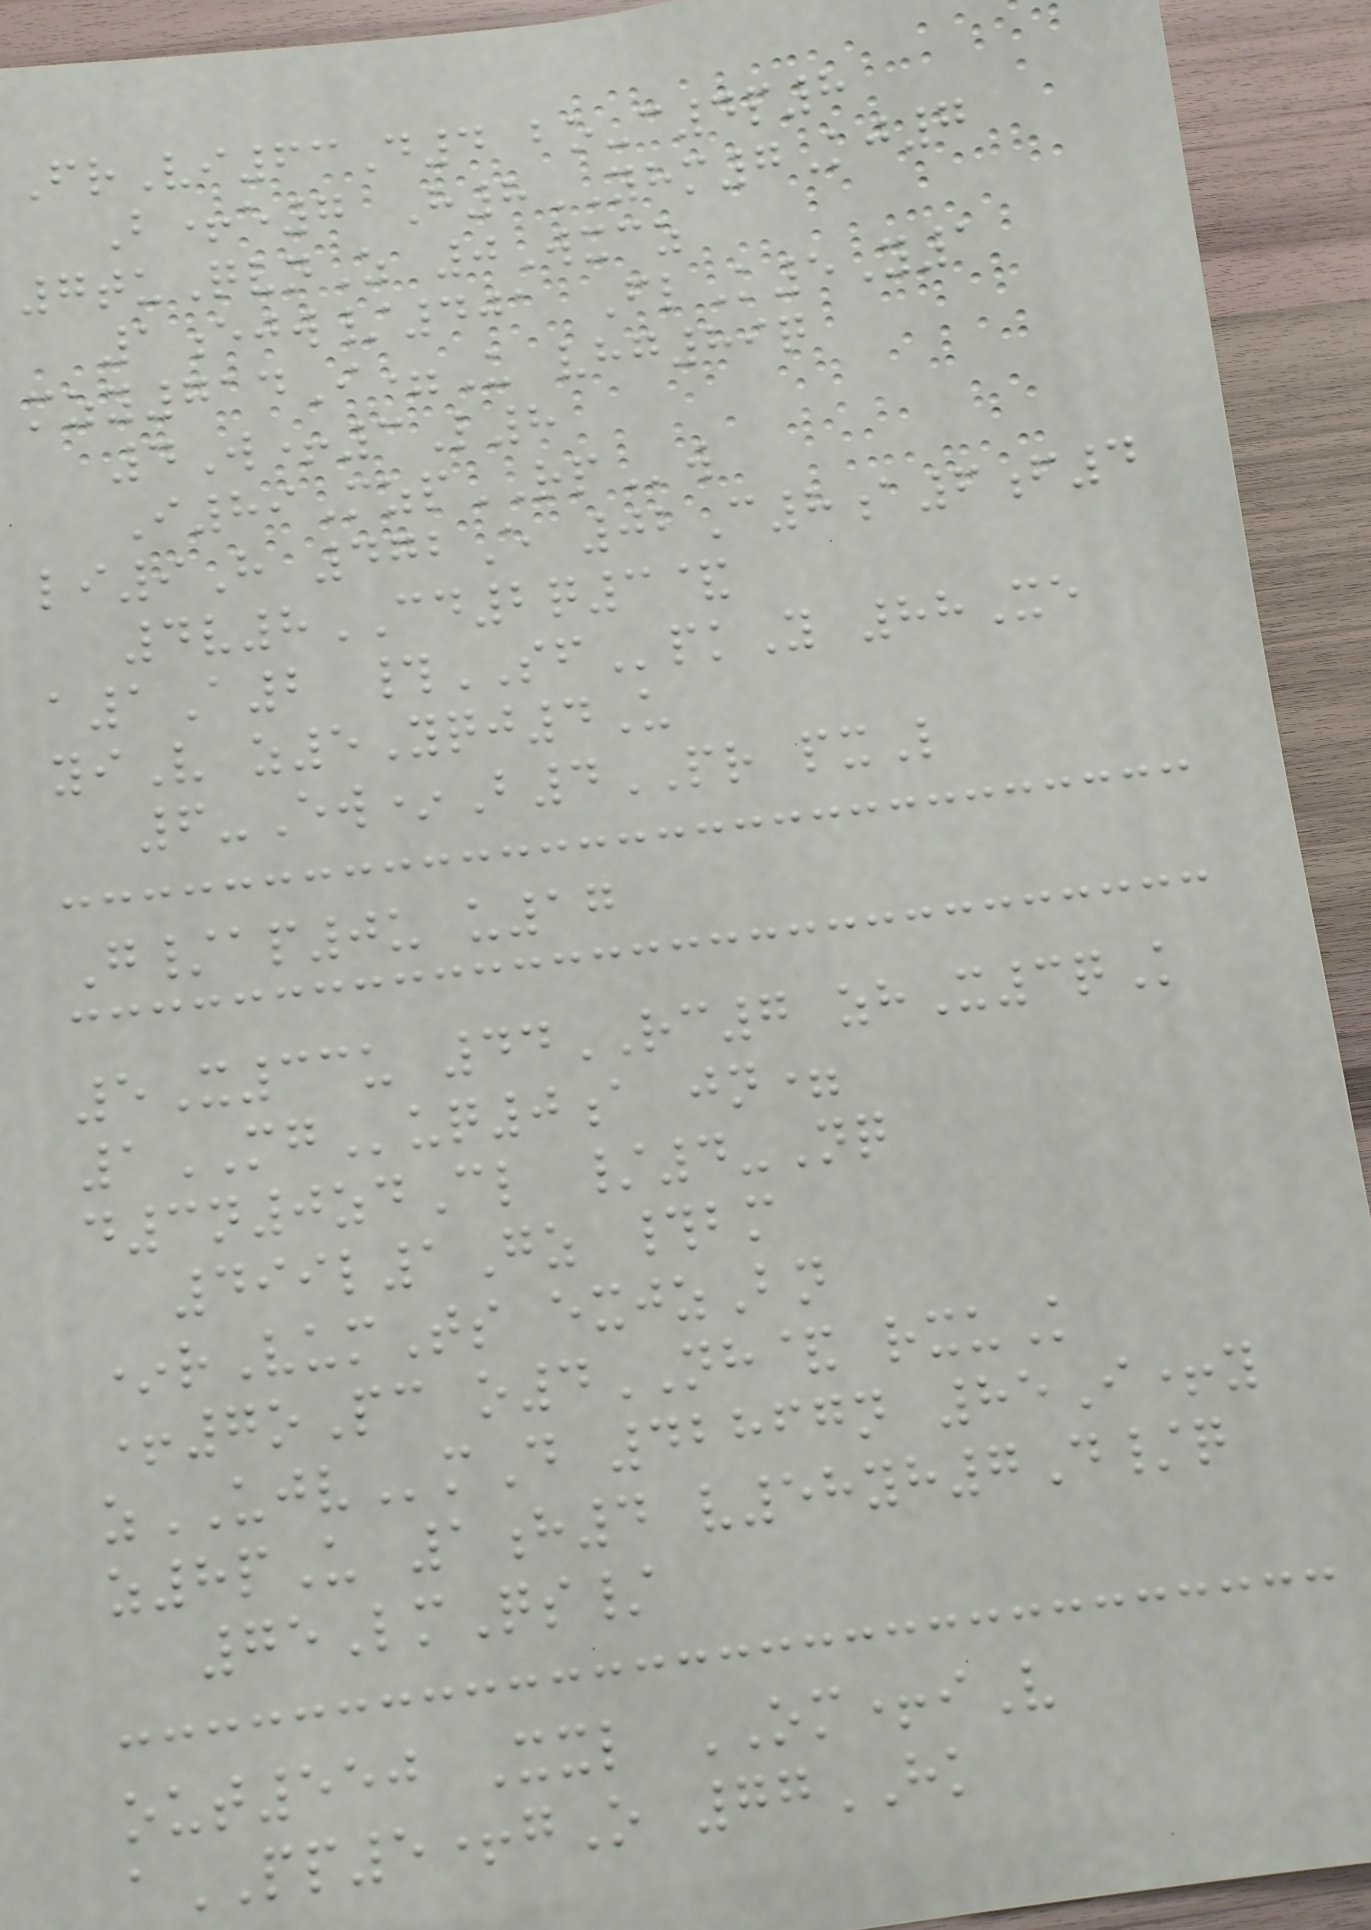FrVi63D4 bo-c4p8
B+e7 H8YHM7Kj7
7tuQvnZ 0Wxcz
1ejw/401 FlK5Y1
mzy714I=U vhg89q
4W+3L8
I89MzpRPw
li9H 472E 02C8a6f4
4v8CD2q3&
a1A2 #SFpkY 88Xe
yiV z5Yqj4U
6-Ew*B4PR pxL
G/ap0u u17
5X33u 44RC7 zhX3qK
1MGuq0a jn=
d3n0zdCl /4-Nq
499l1Gz #bm
*rVumTs exjzBn
+7oPc o4NH& rxuK
zUJVmD 42867n 85I+y
z8pU 1h4 v58yh7D/q
75LmQs/
out550 Xxl OM+iV
aPP5+gO 77HK
